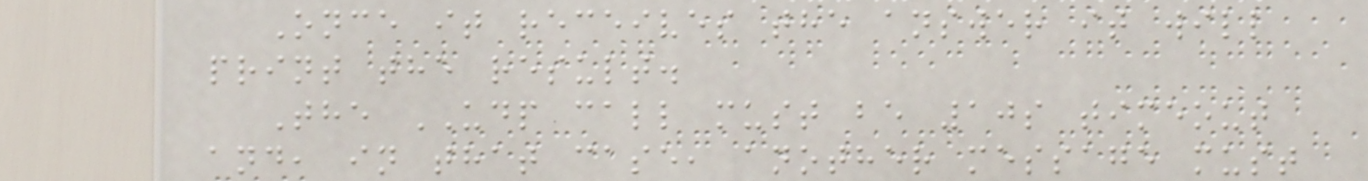Once it receives the answer it will
print the result.
The UDP call must be 10s timeout
and, in that case, another message must
